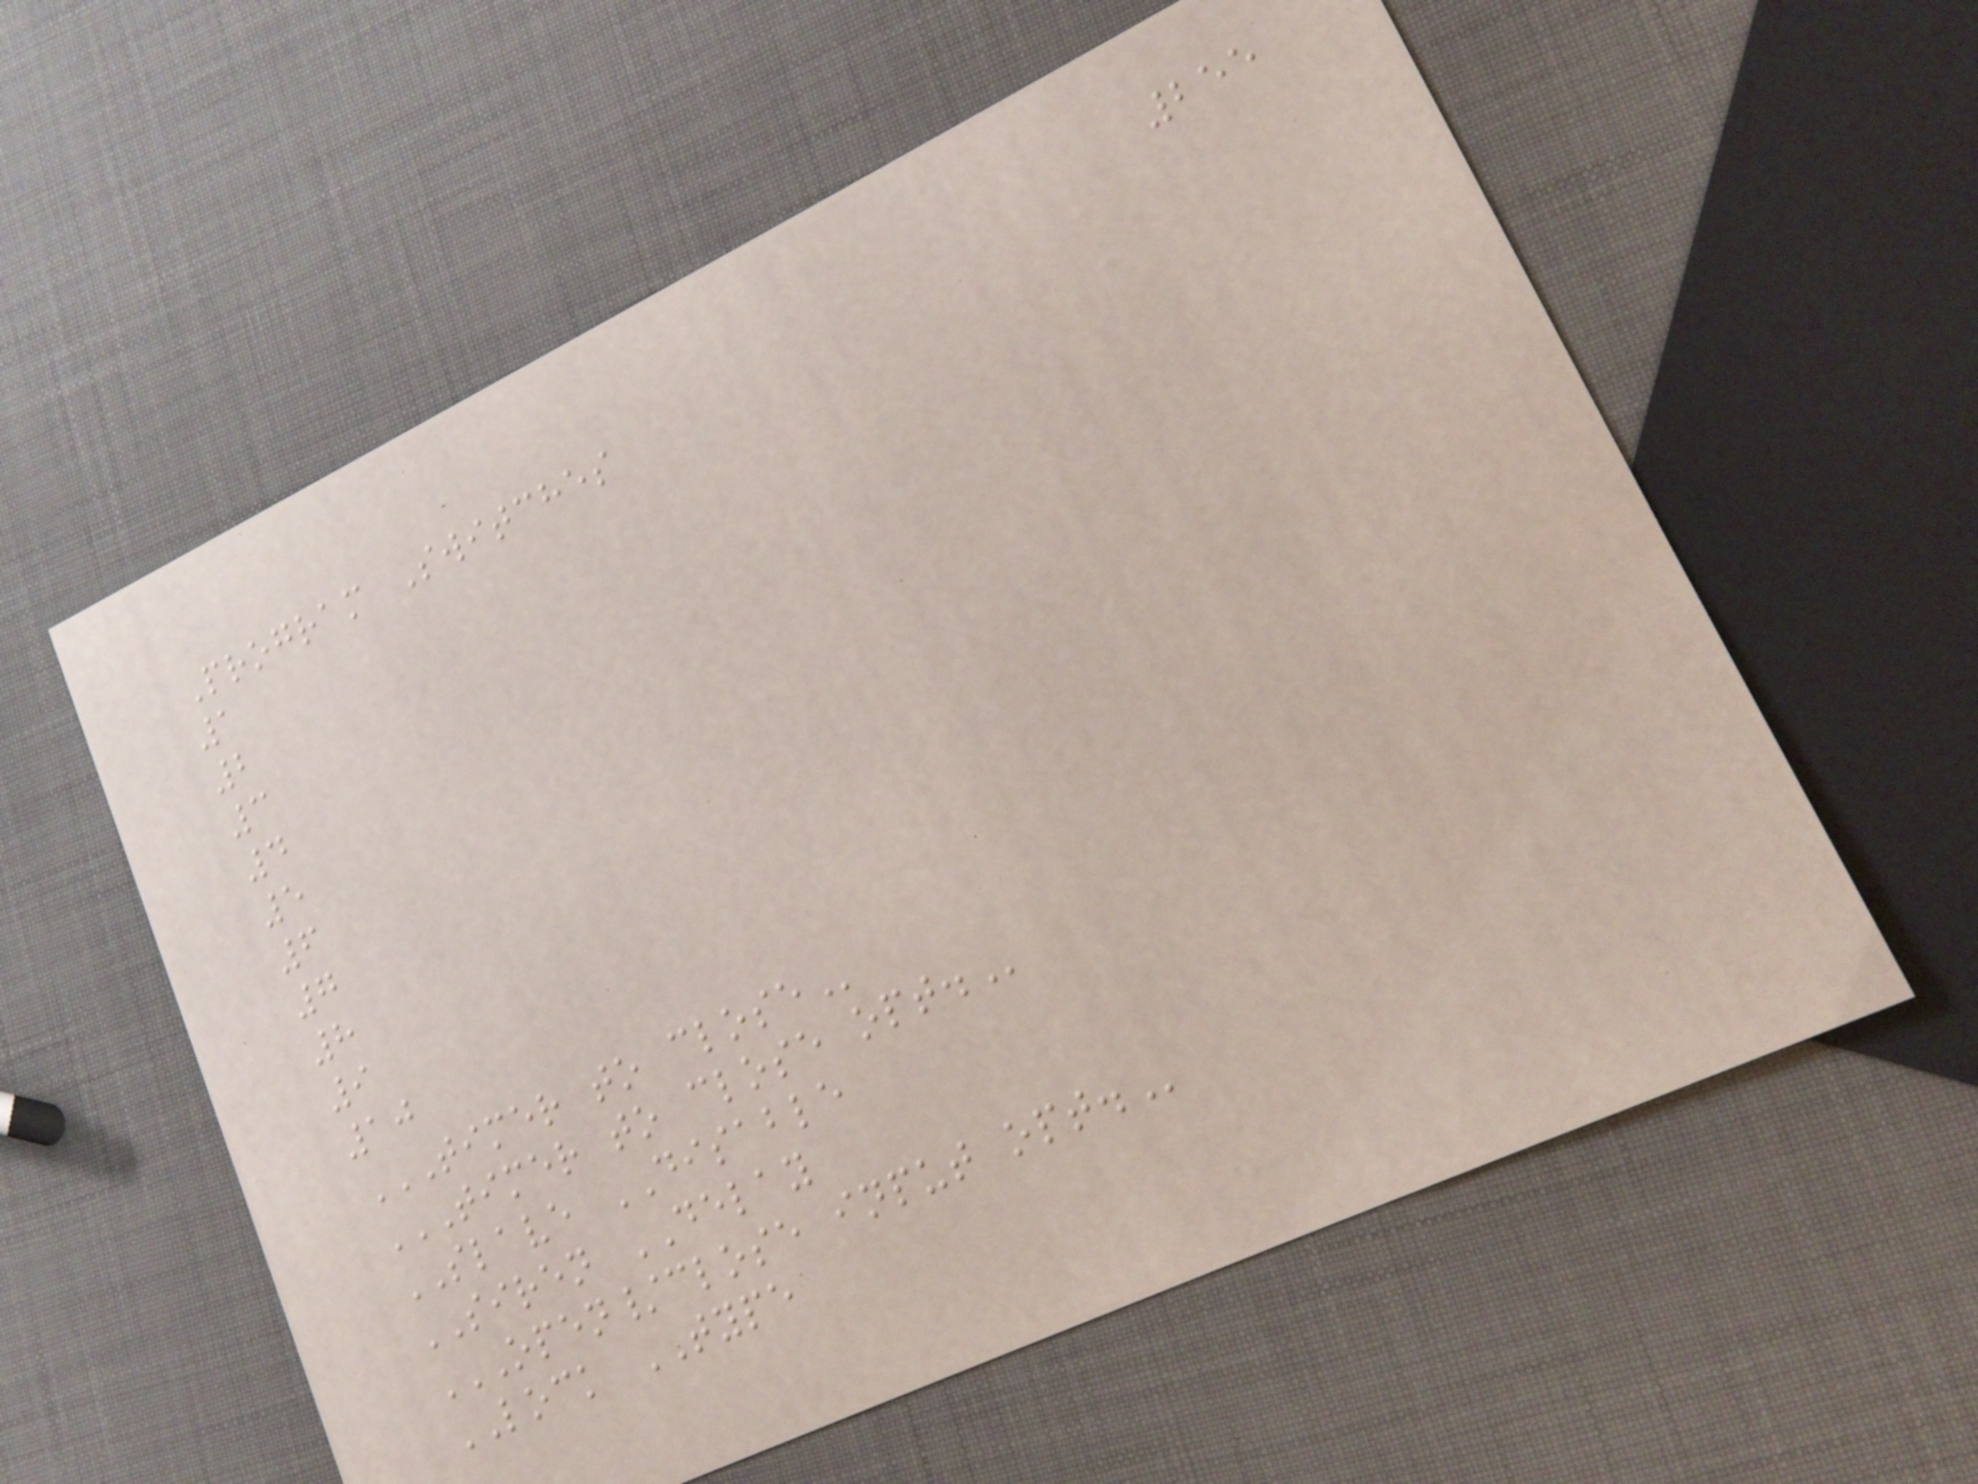255
Program Switches
1
2
3
4
5
6
7
8
9
10
TIMER TO CLOSE
TIMER TO CLOSE OPT.
SLAVE DISABLE
SIREN DELAY
OPEN/CLOSE INPUT OPT.
LOCK TYPE
